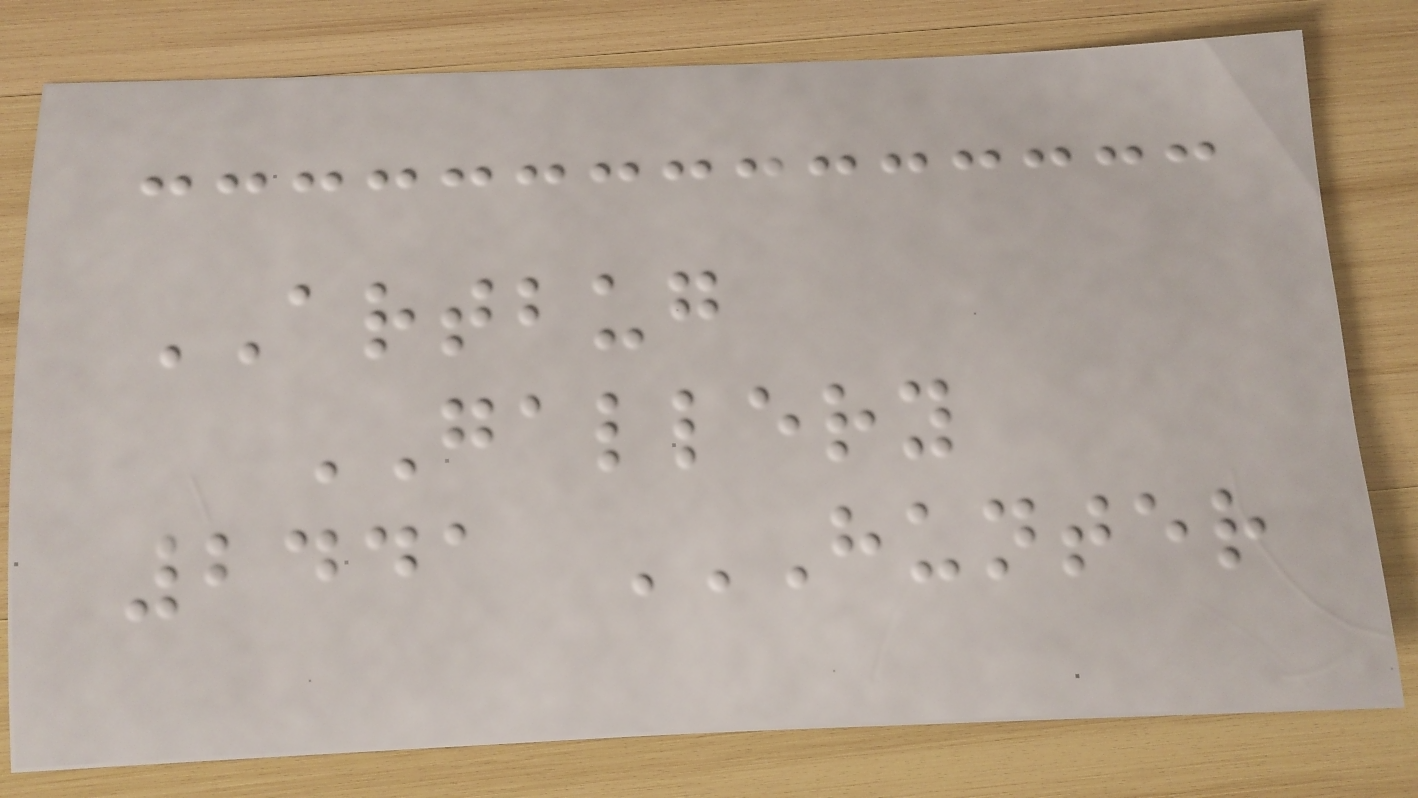ARTBUG
GALLERY
2441 HUNTER
